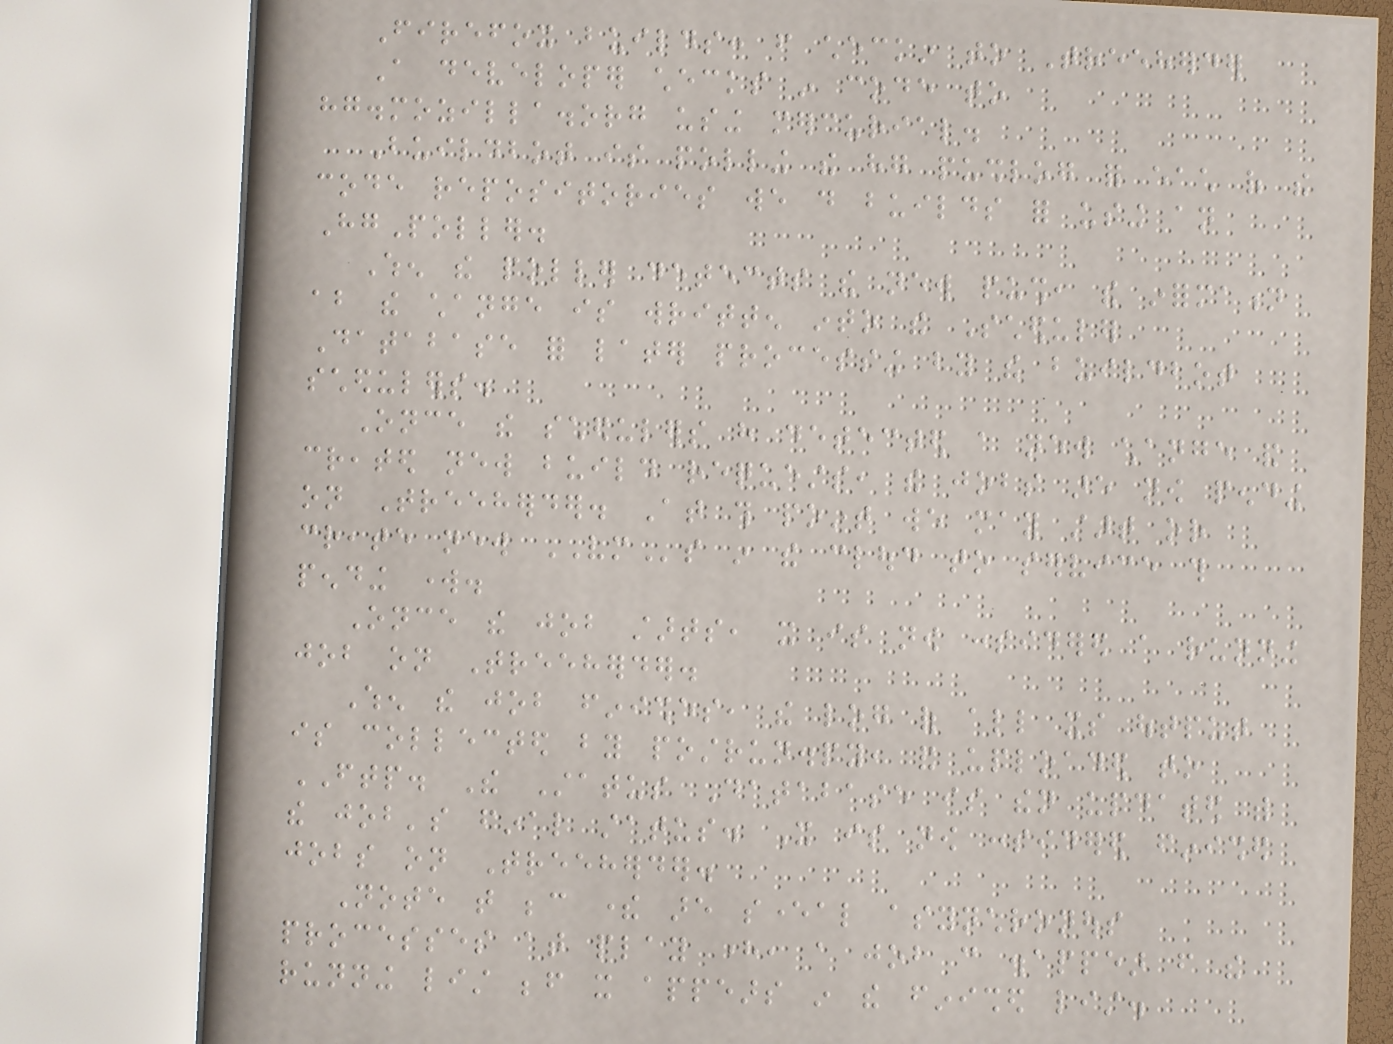Firefox builds: from checkin to Treeherder
A developer checks in code to
hg.mozilla.org using mercurial.
Buildbot is polling the hg pushlog for each of the
code repositories we do builds for using an
HgPoller.
When the poller detects the new push, the information
about the change is written into the Scheduler
Database for later processing by the buildbot
schedulers.
Once the schedulers have detected a new change and
created new build requests, the jobs are now pending
on Treeherder. At this point we may start or
create new VMs in the cloud to service this
pending work.
Once the job starts, it is now considered a running
job on Treeherder.
When the job finishes, the log of all its output
is collected by postrun.py, and uploaded to
FTP. The Status Database is then updated with
the job's final status. It is now considered finished
jobs on Treeherder.
Note that because there are several asynchronous
processes at play here, a job can disappear from the
running list before it appears in the finished list.
